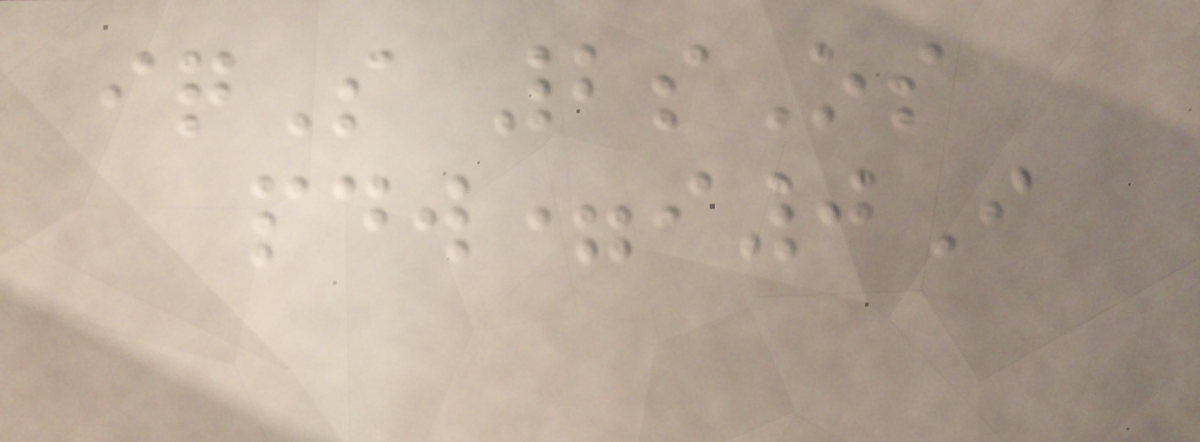iqS 2sOs
pdw=i0I
